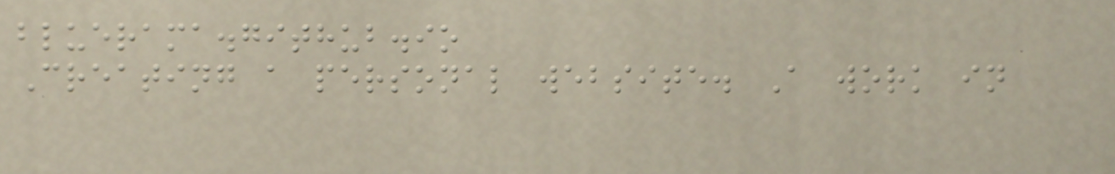bluerama.github.io
Creating a personal website. A work in
